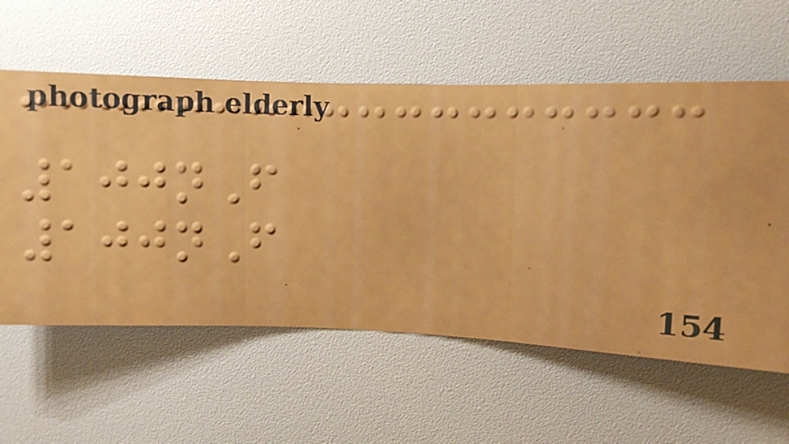100nF
100nF
